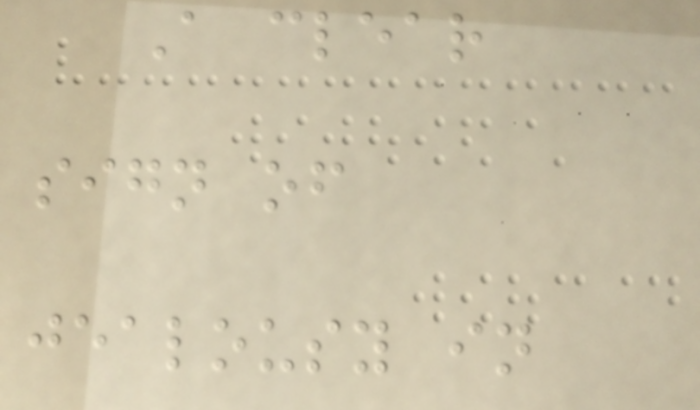A clear
sign of
jealousy in
